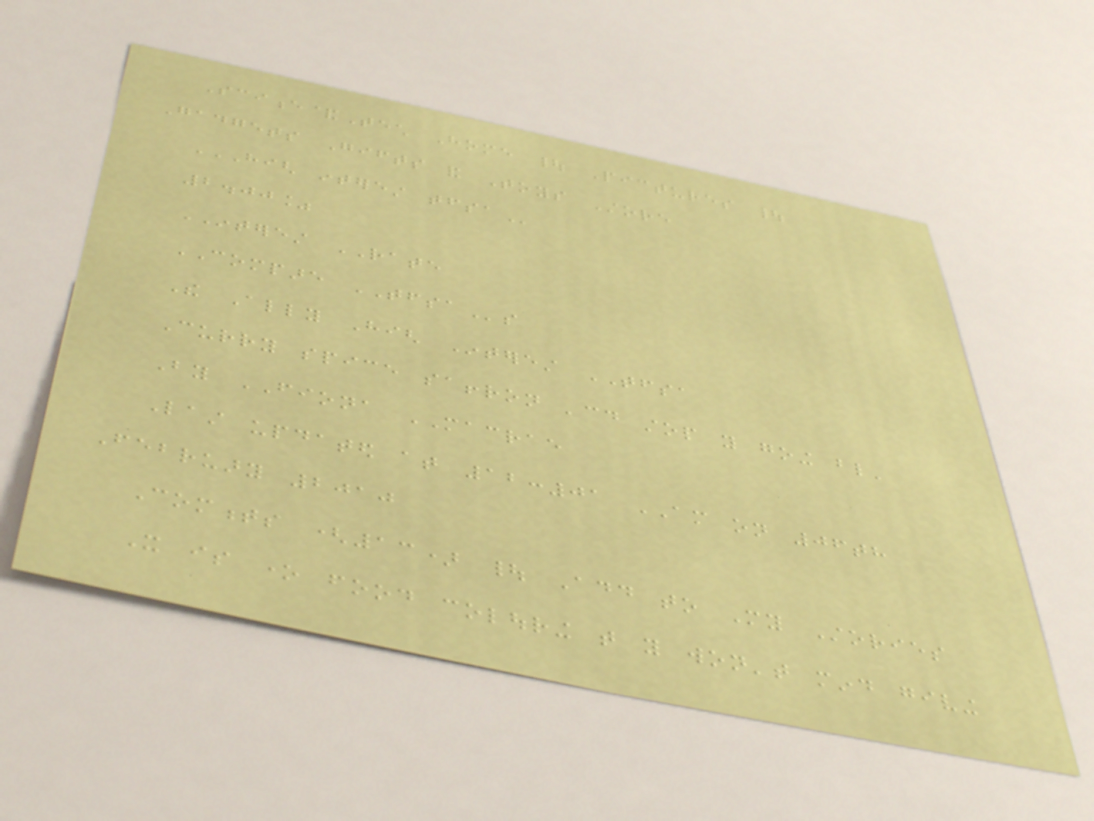Science&Tech Home | Pictures |
Gadgets Gifts and Toys Store
HIGH INTEREST TFSA
2.00%
INTEREST RATE
COMPARE TFSAs
The Ally High Interest TFSA
Curry spice saffron 'could stop you going blind'
By FIONA MACRAE
Last updated at 12:01 AM on 06th
February 2010
Comments (13) | Add to My Stories
It is one food colouring that you won't mind giving
